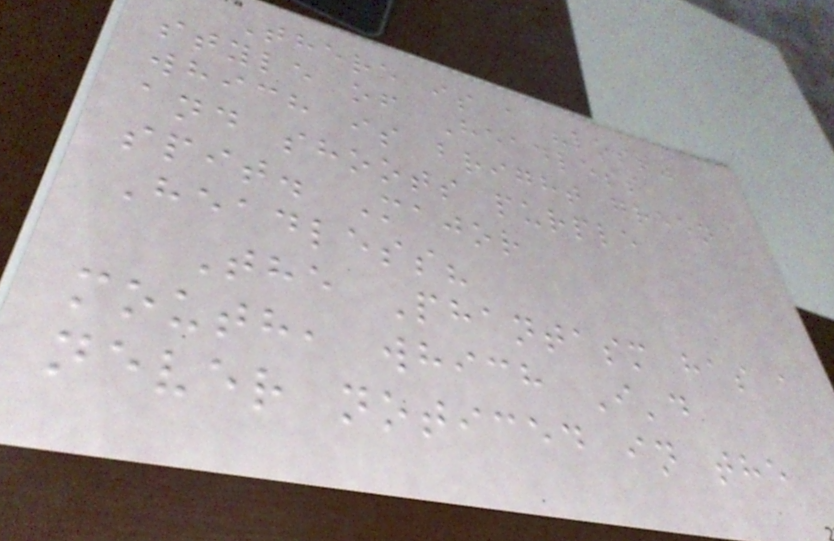There is a "lost"
style of Headless
which is bright green
and shoots purple
spit. Major
Headless?
The Phantasm has a
mouth, which I'd
never noticed in the
